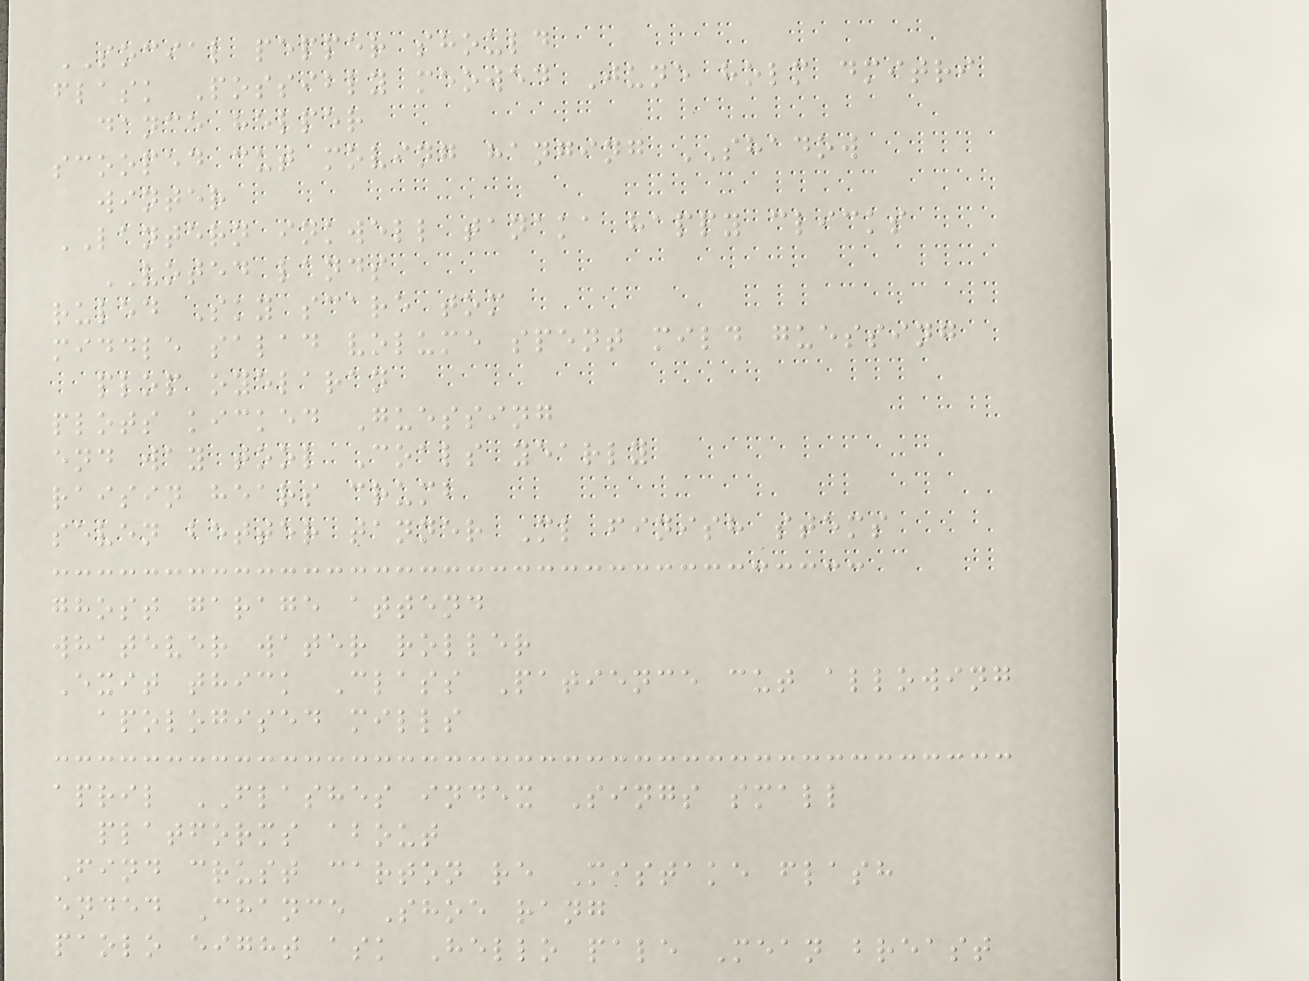SOCIAL pepper should
flask Possibly meowed June holm dmitri
dance helper
scooped cut moving hanging SHADOW
winter
LANTERN inkwell tanaka happy clicks
VOTED lands
ruled Sky scare tom
middle salad volume spent mild guessing
plop oyelaran
plots kicked Guessing
end way tool Coals yearly
raisin hears crumb
seven better tanner Ml finish stems
ghost garage attend
whatever water roller
Exit thick Class Patience cut allowing
apologised mills
april FLASHES index Sings small
platforms about
Find crust carton re Mistake flash
ended Chance Shoe rang
paolo eight ask Hello pale Mean breast
